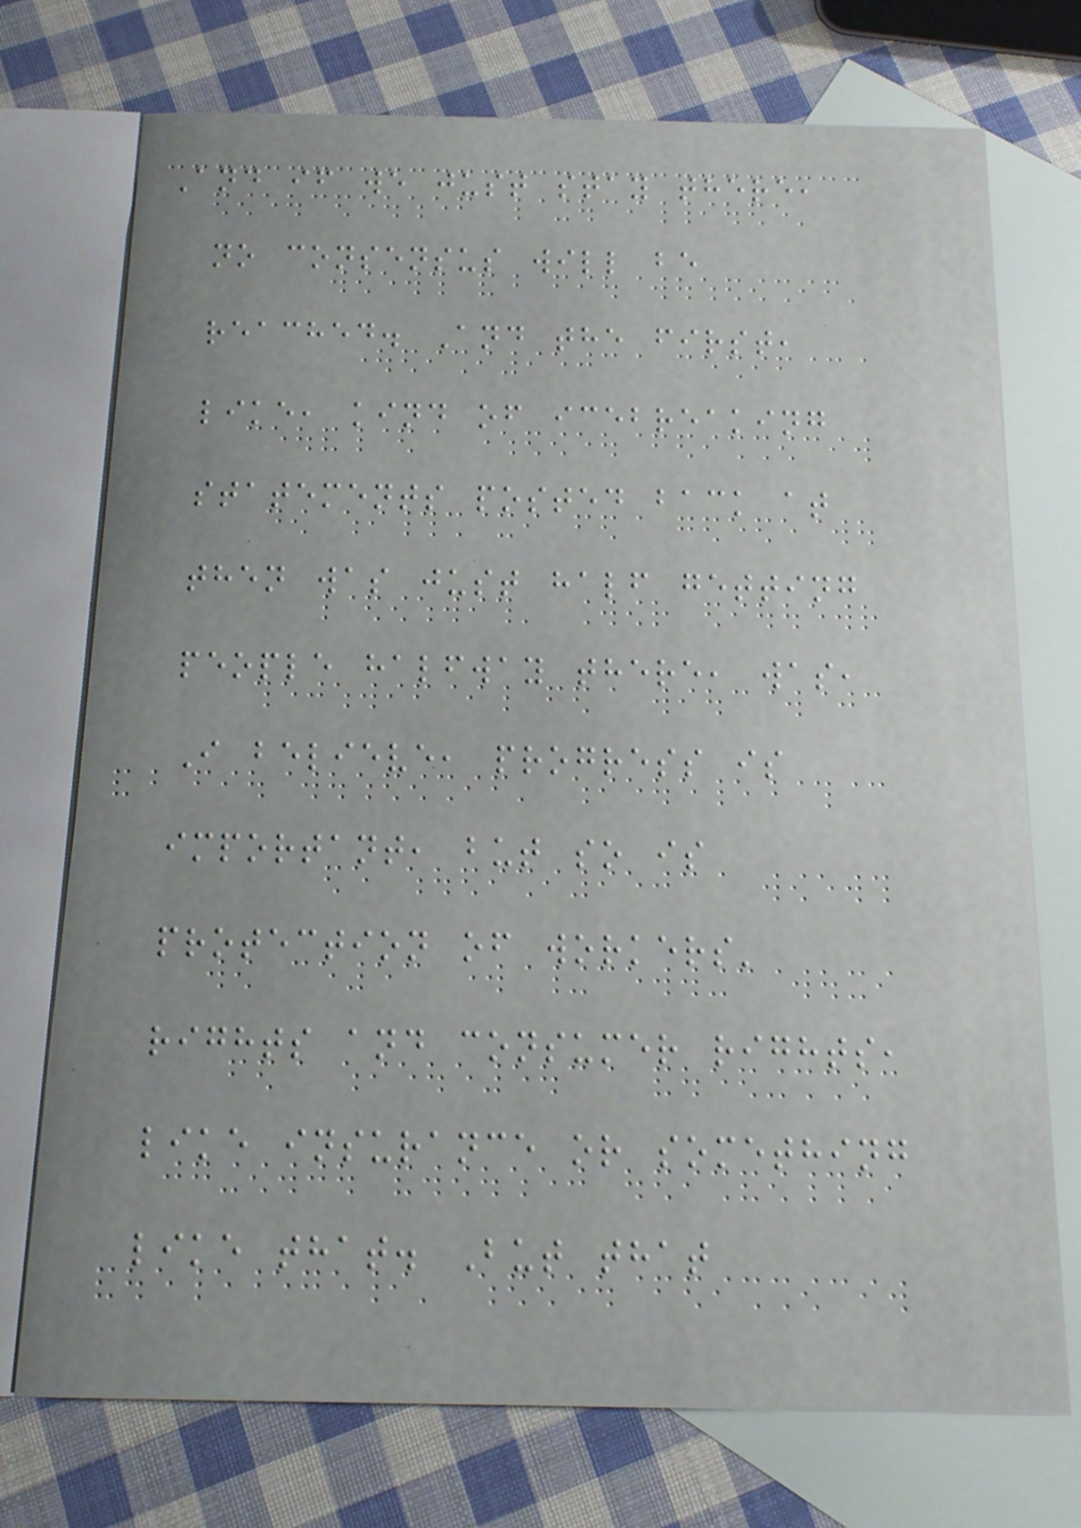And if we just stay there,
no consensus will be
reached. And the first,
like, kind of icebreaking
statements posted back at
then was just half getting
people halfway there, was,
I believe, progress is
important, but so is
protection of workers'
rights and consumer rights,
like insurance or something
like that. But that
